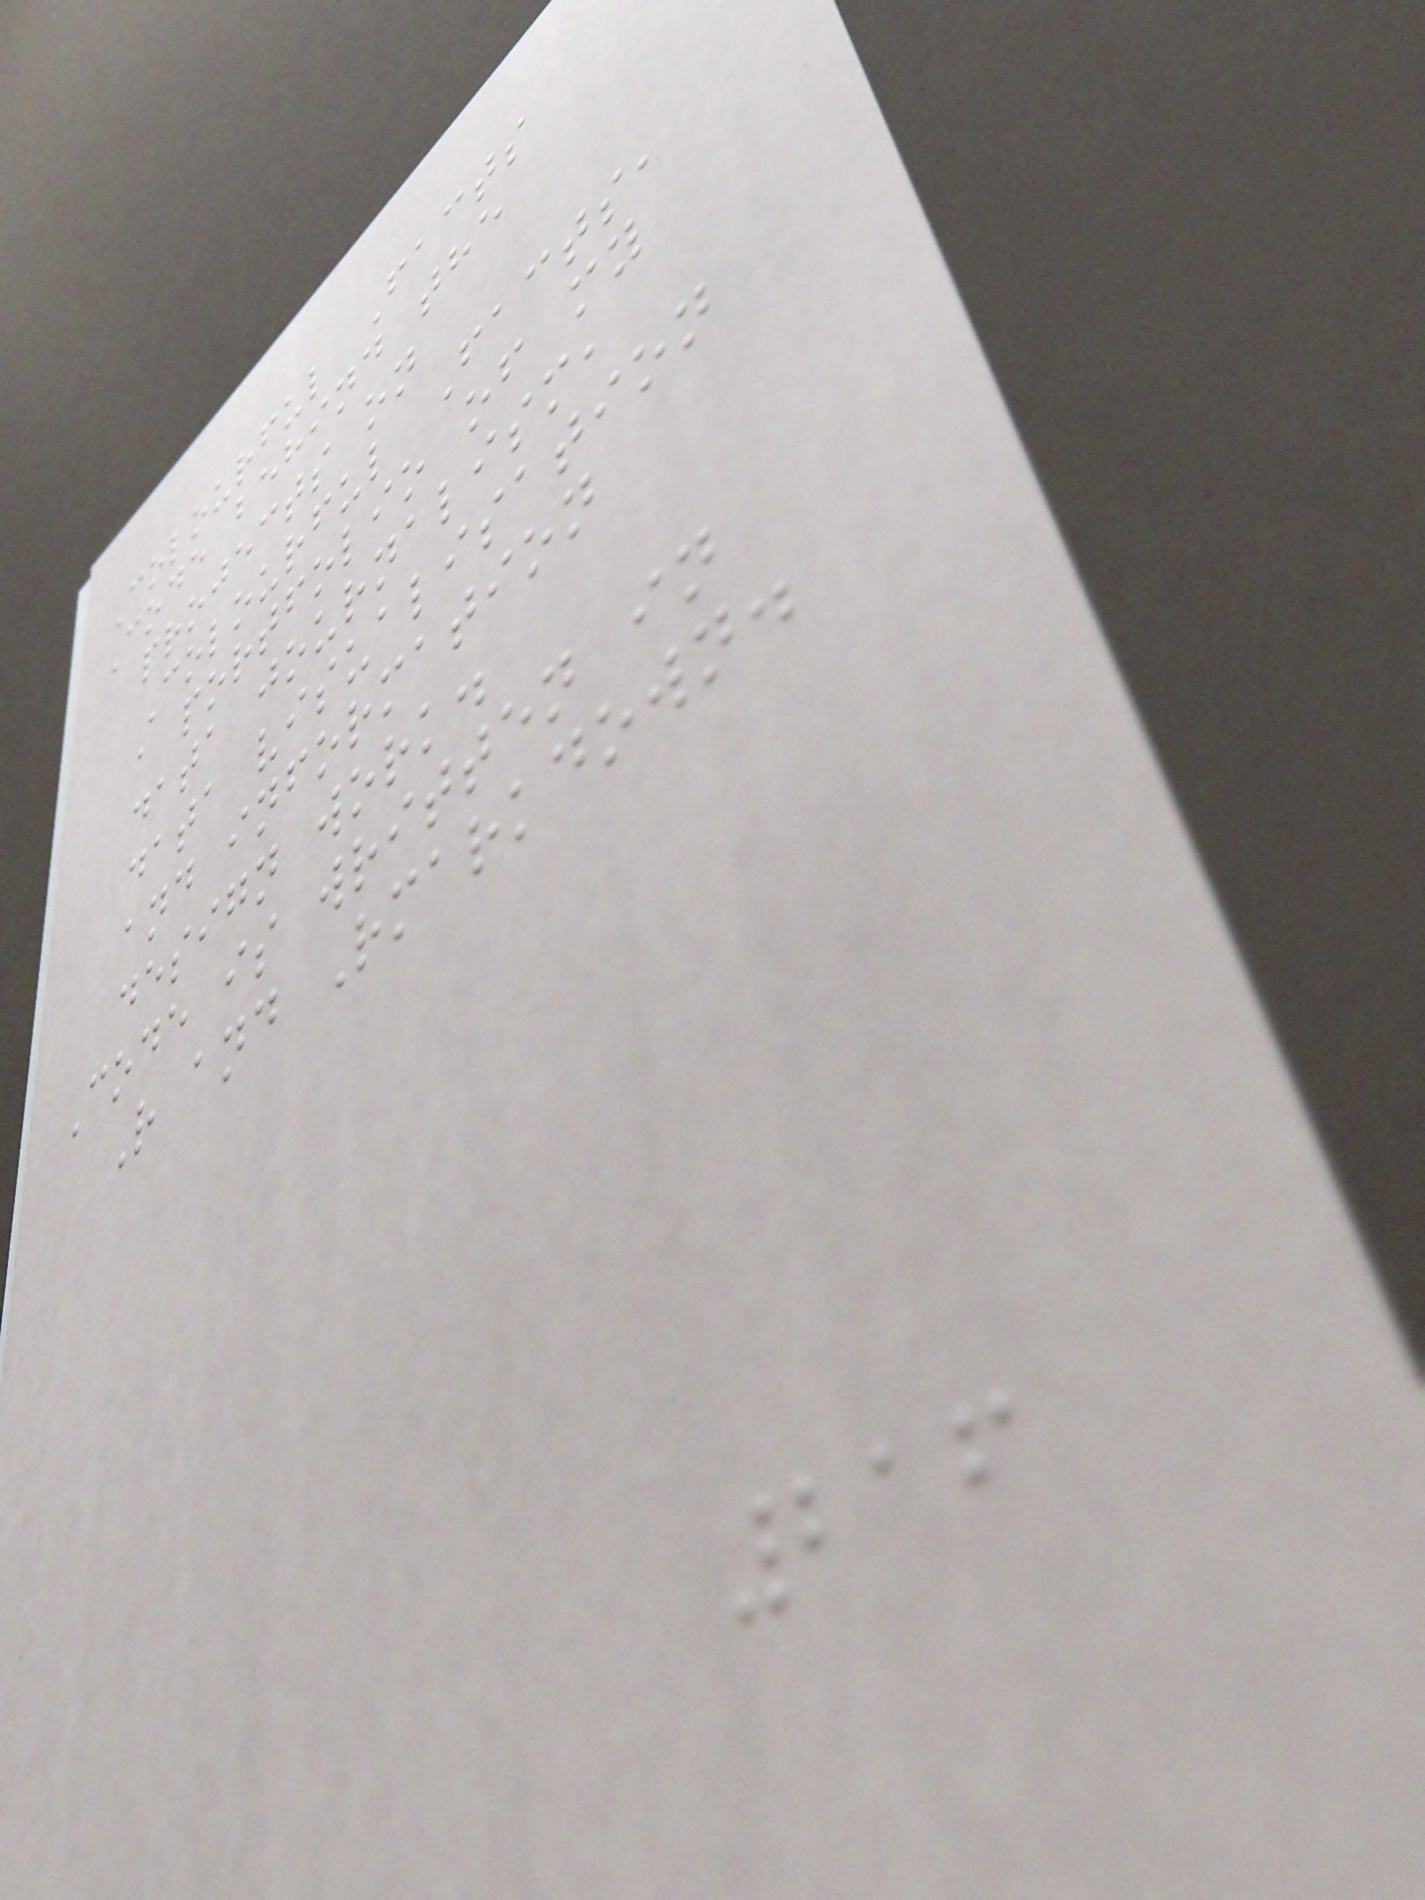Colourful Facts
Code behind the
projects on
Colourful Facts,
a portfolio of my
data journalism,
data visualisation
and information
design work.
Code is written in
R and Rmarkdown.
216
